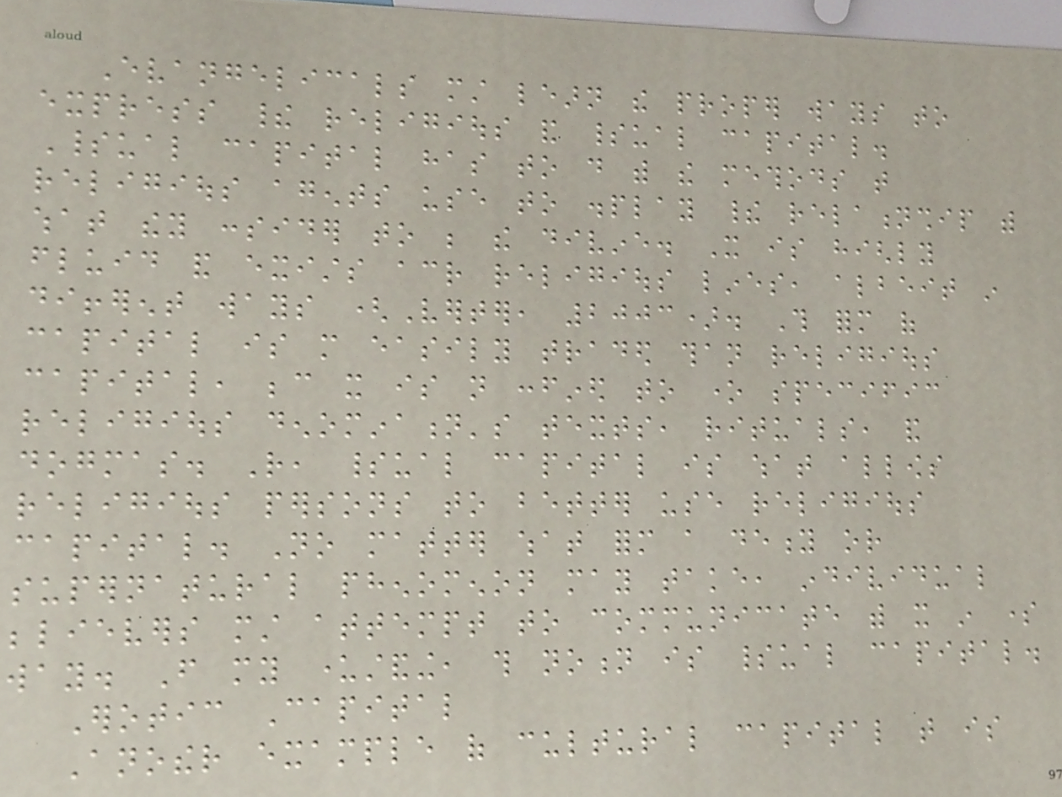Evangelicals must learn the proper ways to
express their religious and spiritual capital.
Spiritual capital has to do with the methods that
religious agents use to display their relationship with
what they consider to be the divine. It is highly
fluid and exists across religious lines, albeit in
different ways (Verter, 2003). This form of
capital is more easily traded than religious
capital, because it is not confined to one specific
religious denomination's texts, rituals, and
dogmas. Rather, spiritual capital is what allows
religious persons to better use religious
capital. No matter what form a deity or
supernatural phenomenon may take, individual
believers must attempt to communicate with it in some
way. From my understanding, this notion is spiritual capital.
Erotic Capital
Another example of cultural capital that is
